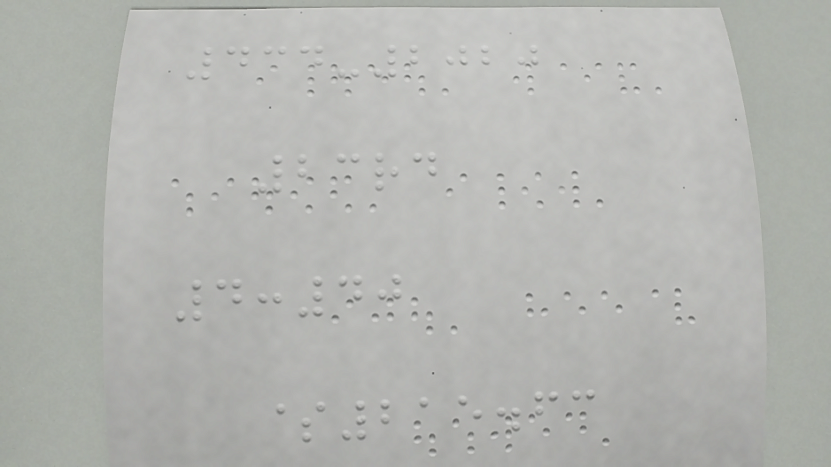434-2020
23rd
4:40
$215.63
